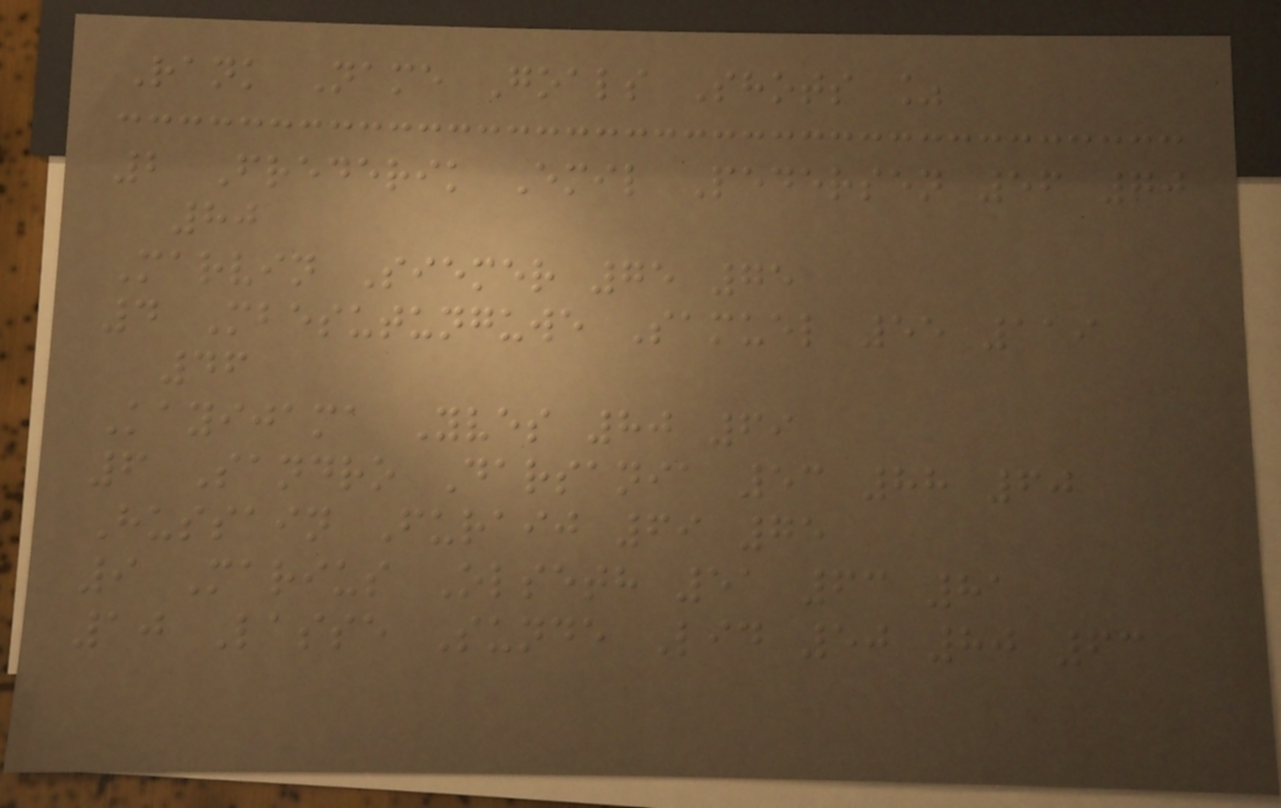Rank Name Goals Shots %
2 Frederik Emil Pedersen 56 70
80
Marvin Siemer 75 75
4 Mbesutunguwe Samuel 55 119
46
Kayijama Yves 80 69
6 Sandro Darsania 53 88 60
Hussain Furaij 69 75
9 Marius Olseth 51 63 81
10 Lasse Sunde Lid 50 80 63
